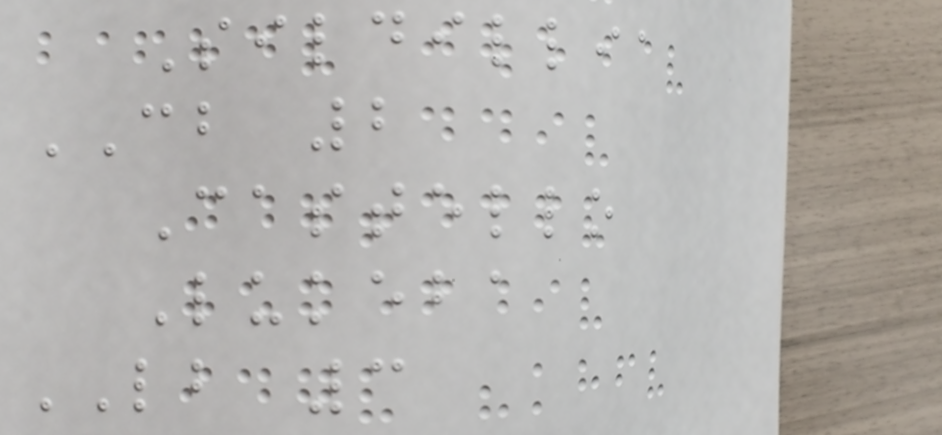Sildillia
CB 2
Castello
Lukeba
LB 3
